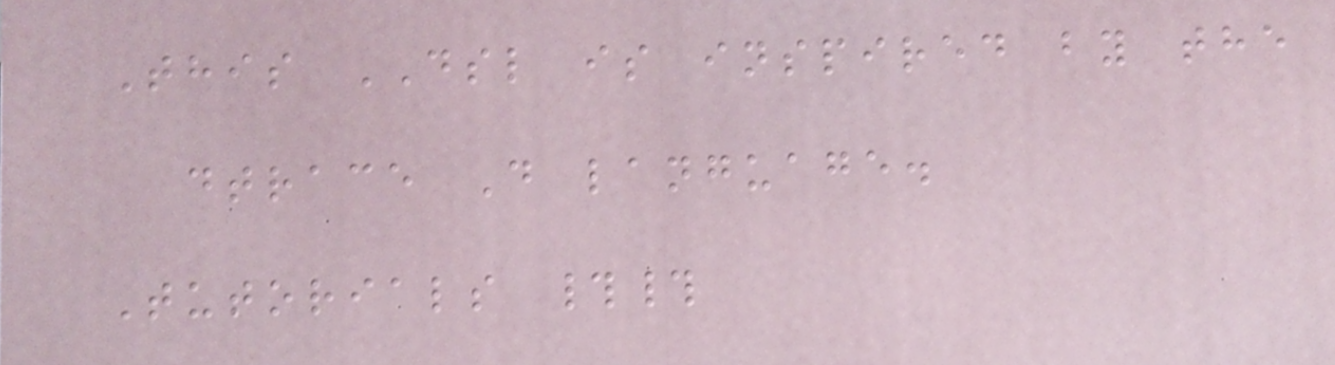This DSL is inspired by the
dtrace D language.
Tutorials ##
